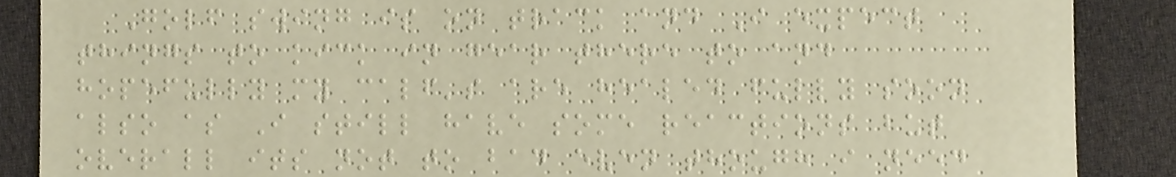Golf swing is on track and I expect
things to kick in gear there to and
hopefully my calf's are healed fully soon
also as I still have some reactions but
overall its not to bad even though i need
